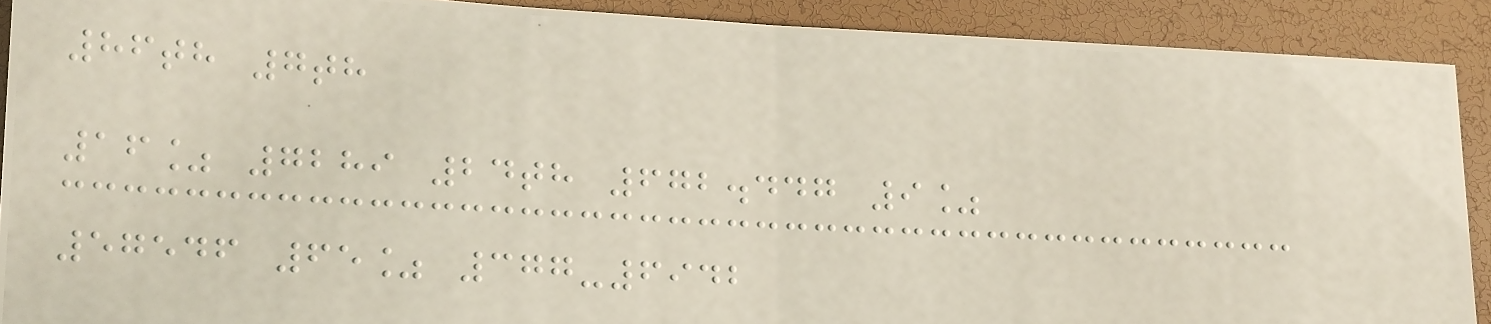86th 7th
16% 7289 24th 672.447 9%
57546 65% 377-6942
